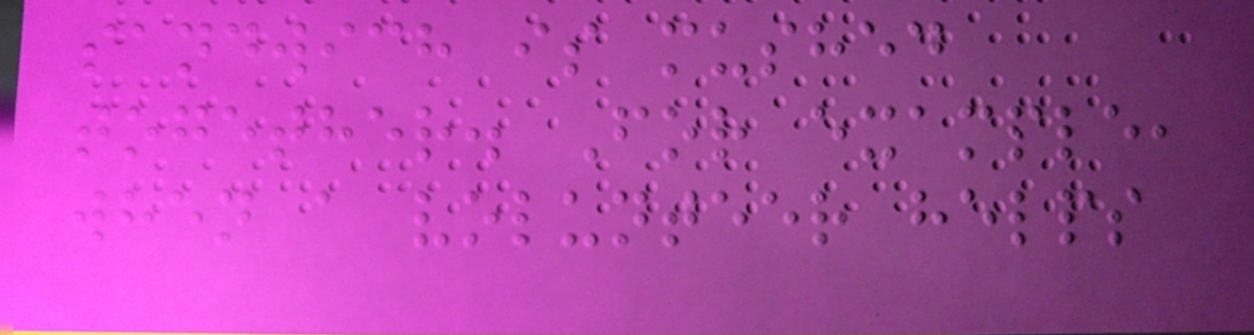sandwich is mushed
together. For example,
when a volunteer helps
